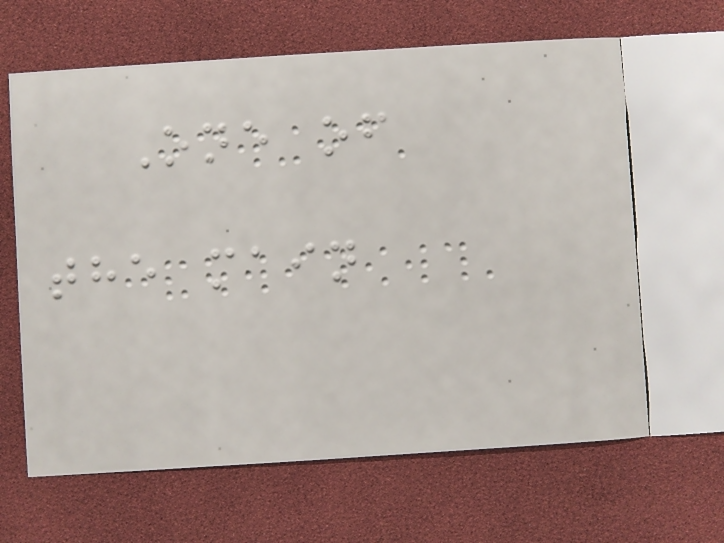One of
the main
